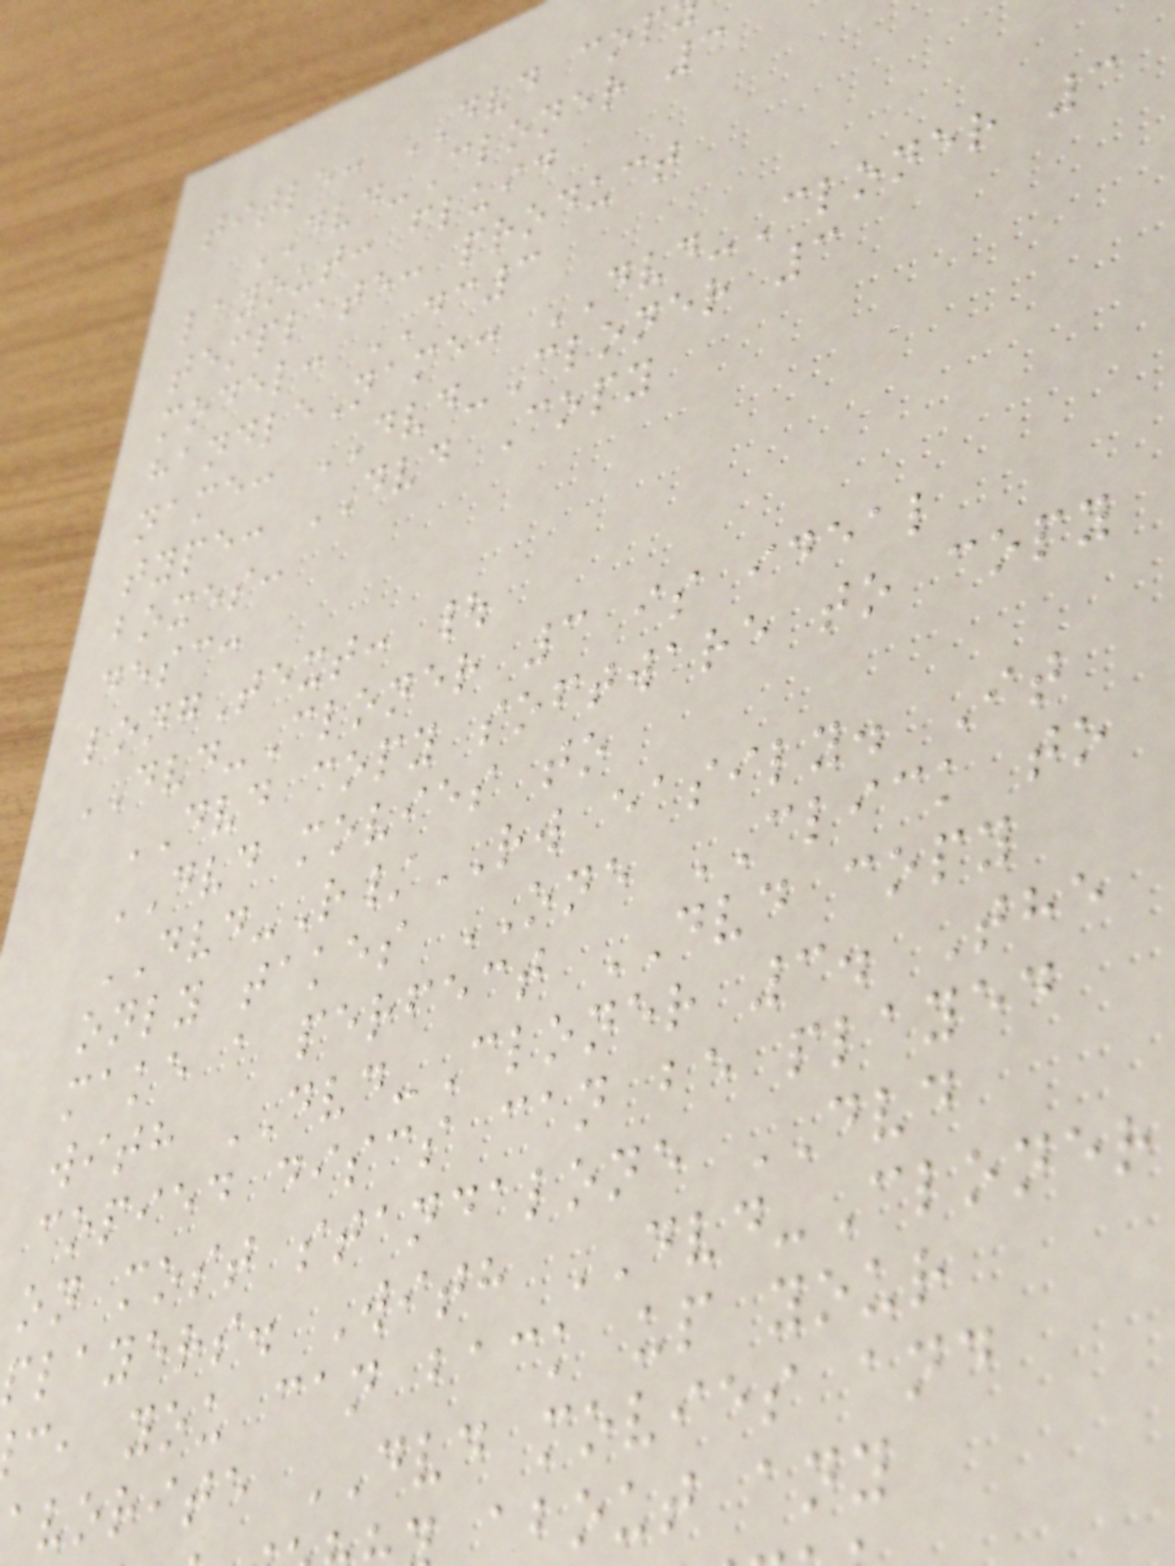title: DVD cop
DVD-Cloner 3
layout: fluid
template: product
model: DC3
handleName: DVD-Cloner 3
name: DVD-Cloner 3
type: DVD Copy
boxes:
desc:
longText: |
DVD-Cloner 3 is ideal
DVD copy software to copy
DVD movies to
DVD-R/RW easily. It
only takes ONE CLICK to
make a perfect DVD copy
with DVD-Cloner 3. The
copied discs can be played
on most standalone DVD
players. With DVD-Cloner
c, you can back up your
avorite DVD movies and
about any
